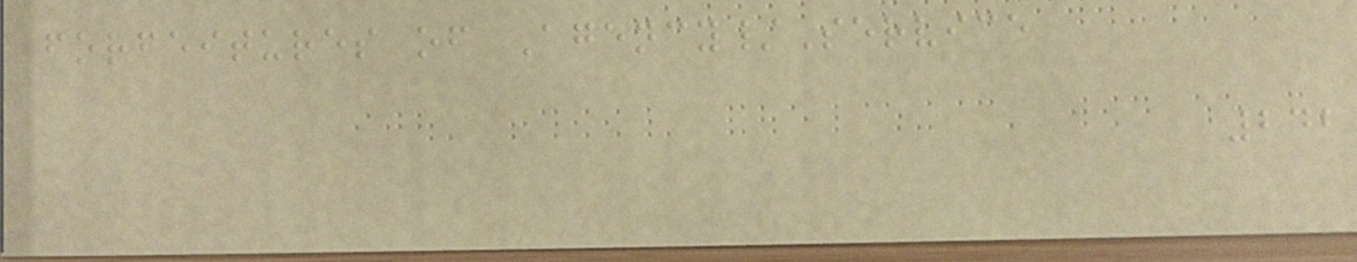forfeitures of Agency/Service
242
